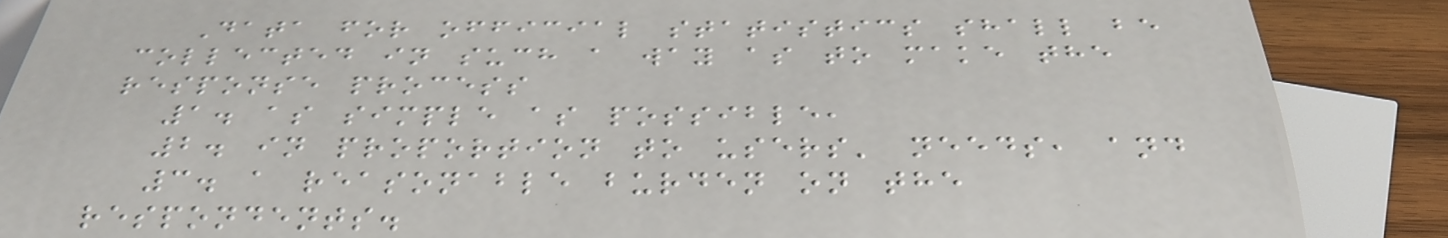Data for official statistics shall be
collected in such a way as to make the
response process
1. as simple as possible,
2. in proportion to users' needs, and
3. a reasonable burden on the
respondents.
